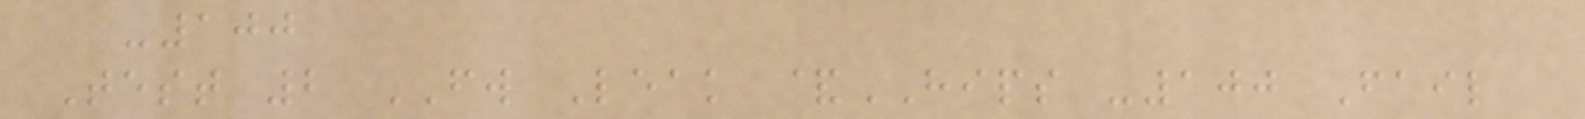-100
Test 2 FW Leak &HIPS -100 Fail
